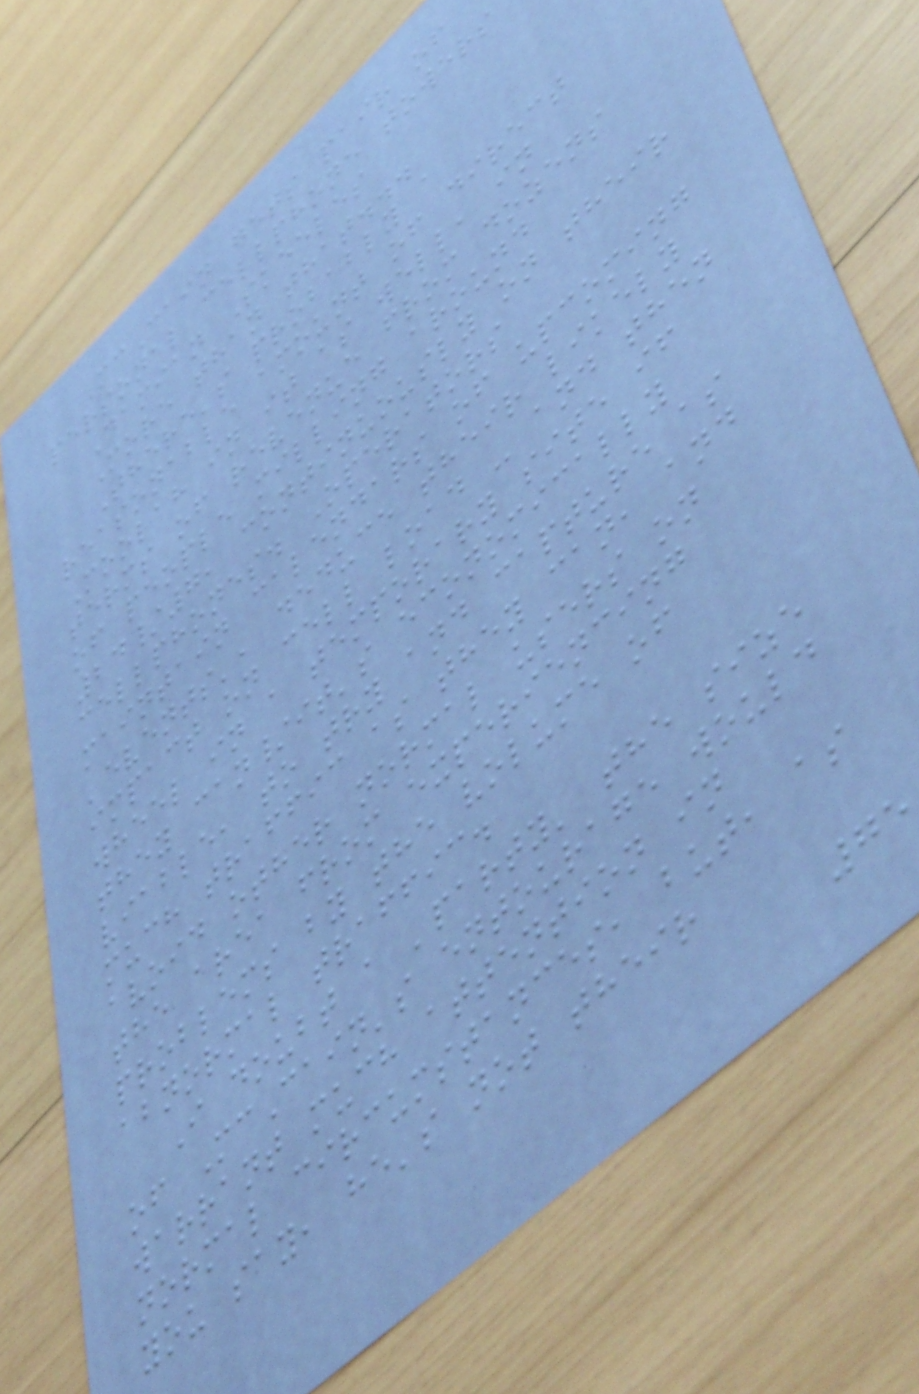McCain gets pair of
personal cellphone towers
Damian Skeeles
More than that...
There's probably a
reasonable amount of direct
Moolah in it as well, in
terms of revenue from dozens
of people milling around
24/7, continuously on their
cellphones. Operators
maintain calendars of upcoming
'events', deduce their likely
impact on cell load - and then
wheel in a temporary site if
they can/it's economically
viable, to try and capture as
much traffic as they can, and
avoid other normal users on
the area from experiencing
problems by the volume of
abnormal traffic.
I doubt a 'party' the size
of McCain's entourage would
warrant much attention in
normal circumstances, but, as
you say, he's not their
75
